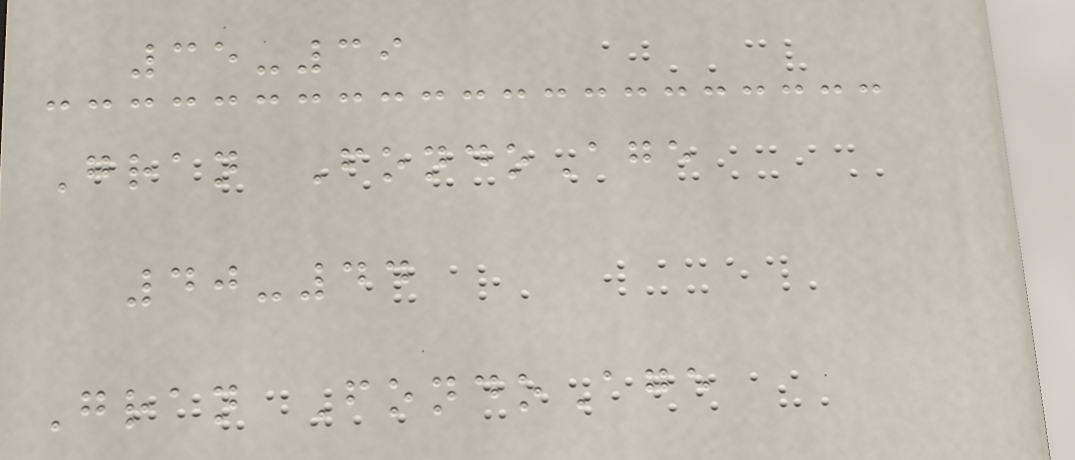35-39
Gran FondoAge
40-44
Gran FondoAge
